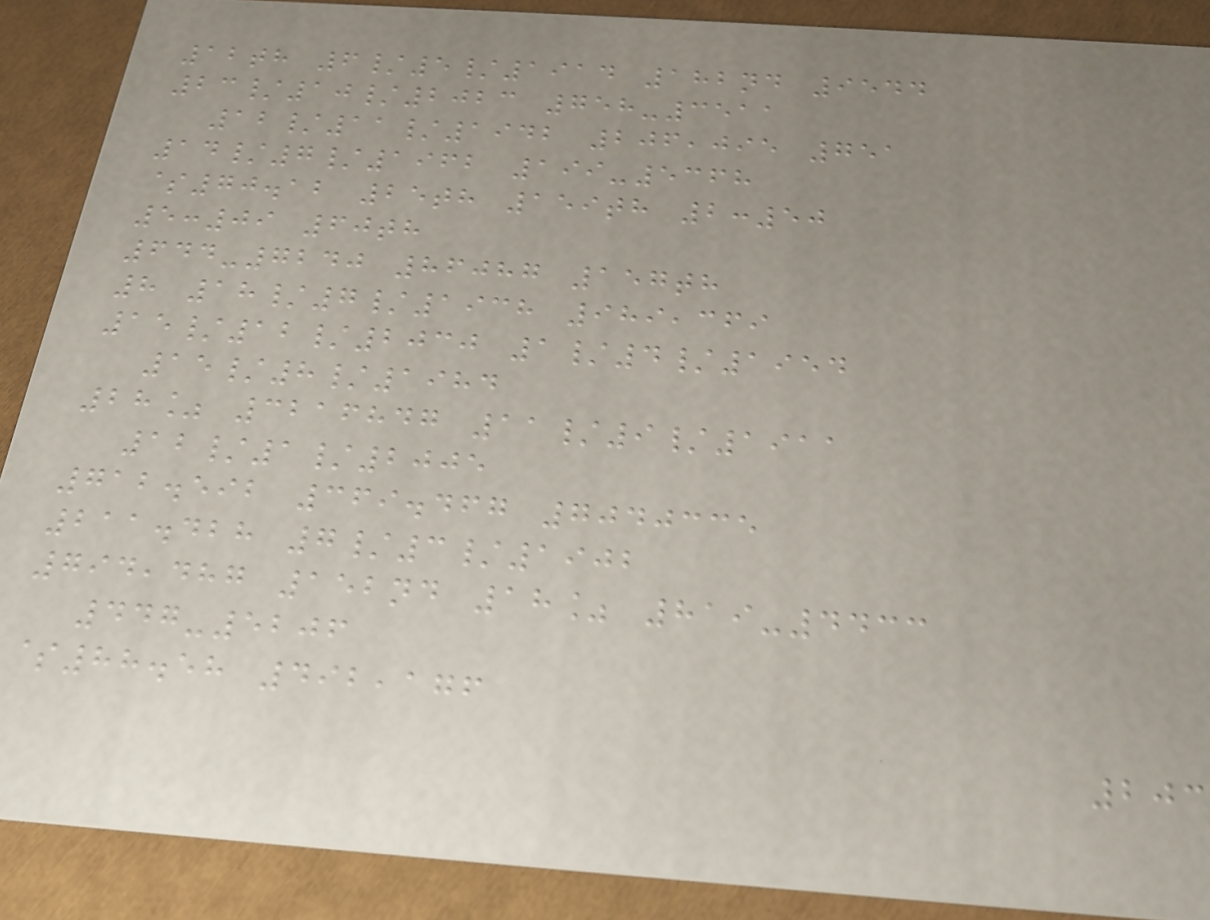12th 6/5/1914 182nd 9544
23/10/2023 758-3511
12/11/1942 206,095 751
14/7/1962 199-5368
$70.12 25th 159th 2:50
5:09 60th
644-7240 86087 157th
8 18/7/1938 989,369
15/12/2030 1/4/1954
15/8/1984
28% 3216847 11/9/1911
12/1/2005
712.592 369.467 7040335
211.428 7/3/1902
794,487 152nd 18% 819-4433
447-5206
$88.58 492,176
203
